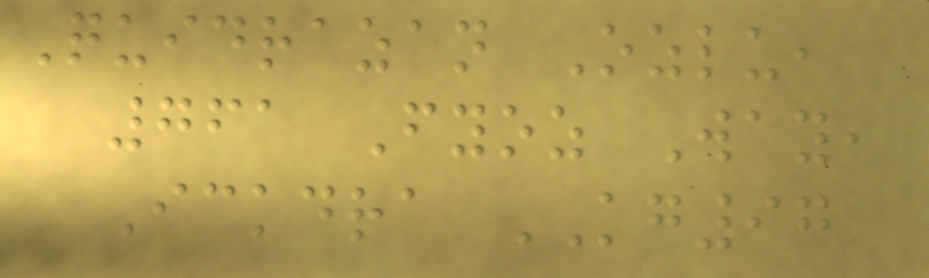Quidrazan Ozlu,
761 Fyoz Way,
Ickdra KG97
